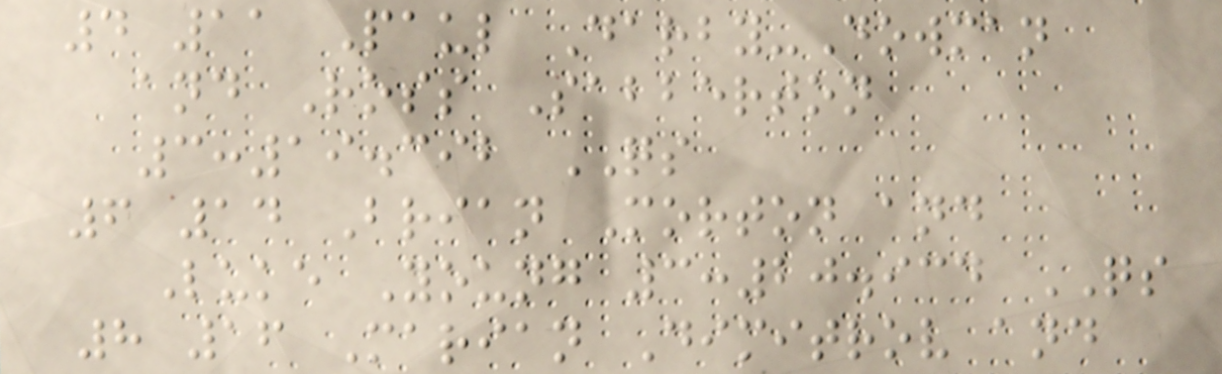4 11 Paul Darby-Dowman
and Ross Sabberton
3:19.392 QS
6 14 Brian Morton and
Luke Young 3:20.934 QS
8 16 Marian Dimitrov and
